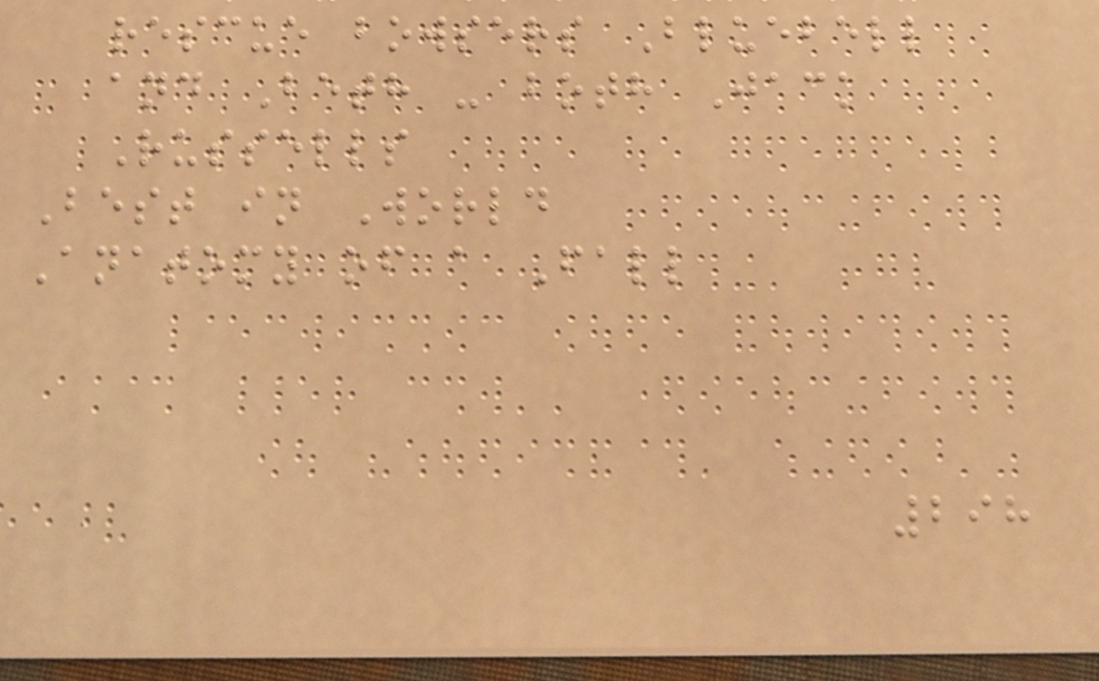rescue bowsers Bluebell
and Beth - both Jack
Russells
Best in World
Anatomy of a Fall
298
